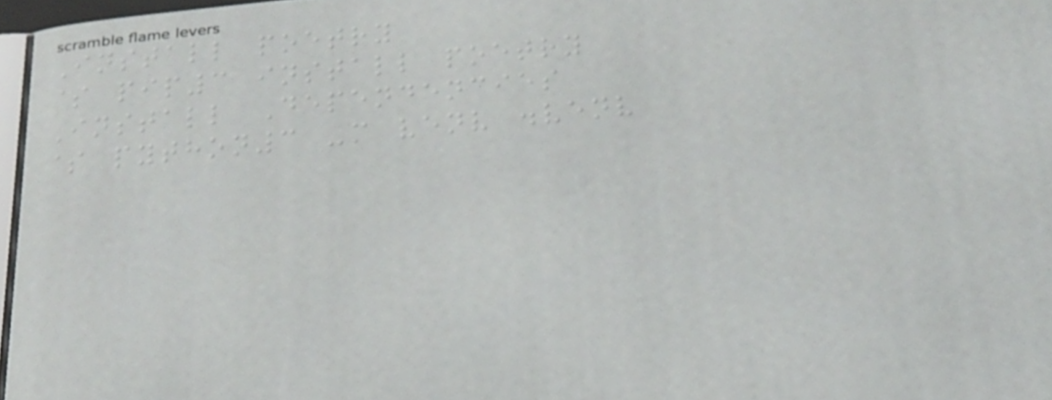Install poetry
$ pip3 install poetry
Install Dependencies
$ python3 -m venv .venv
